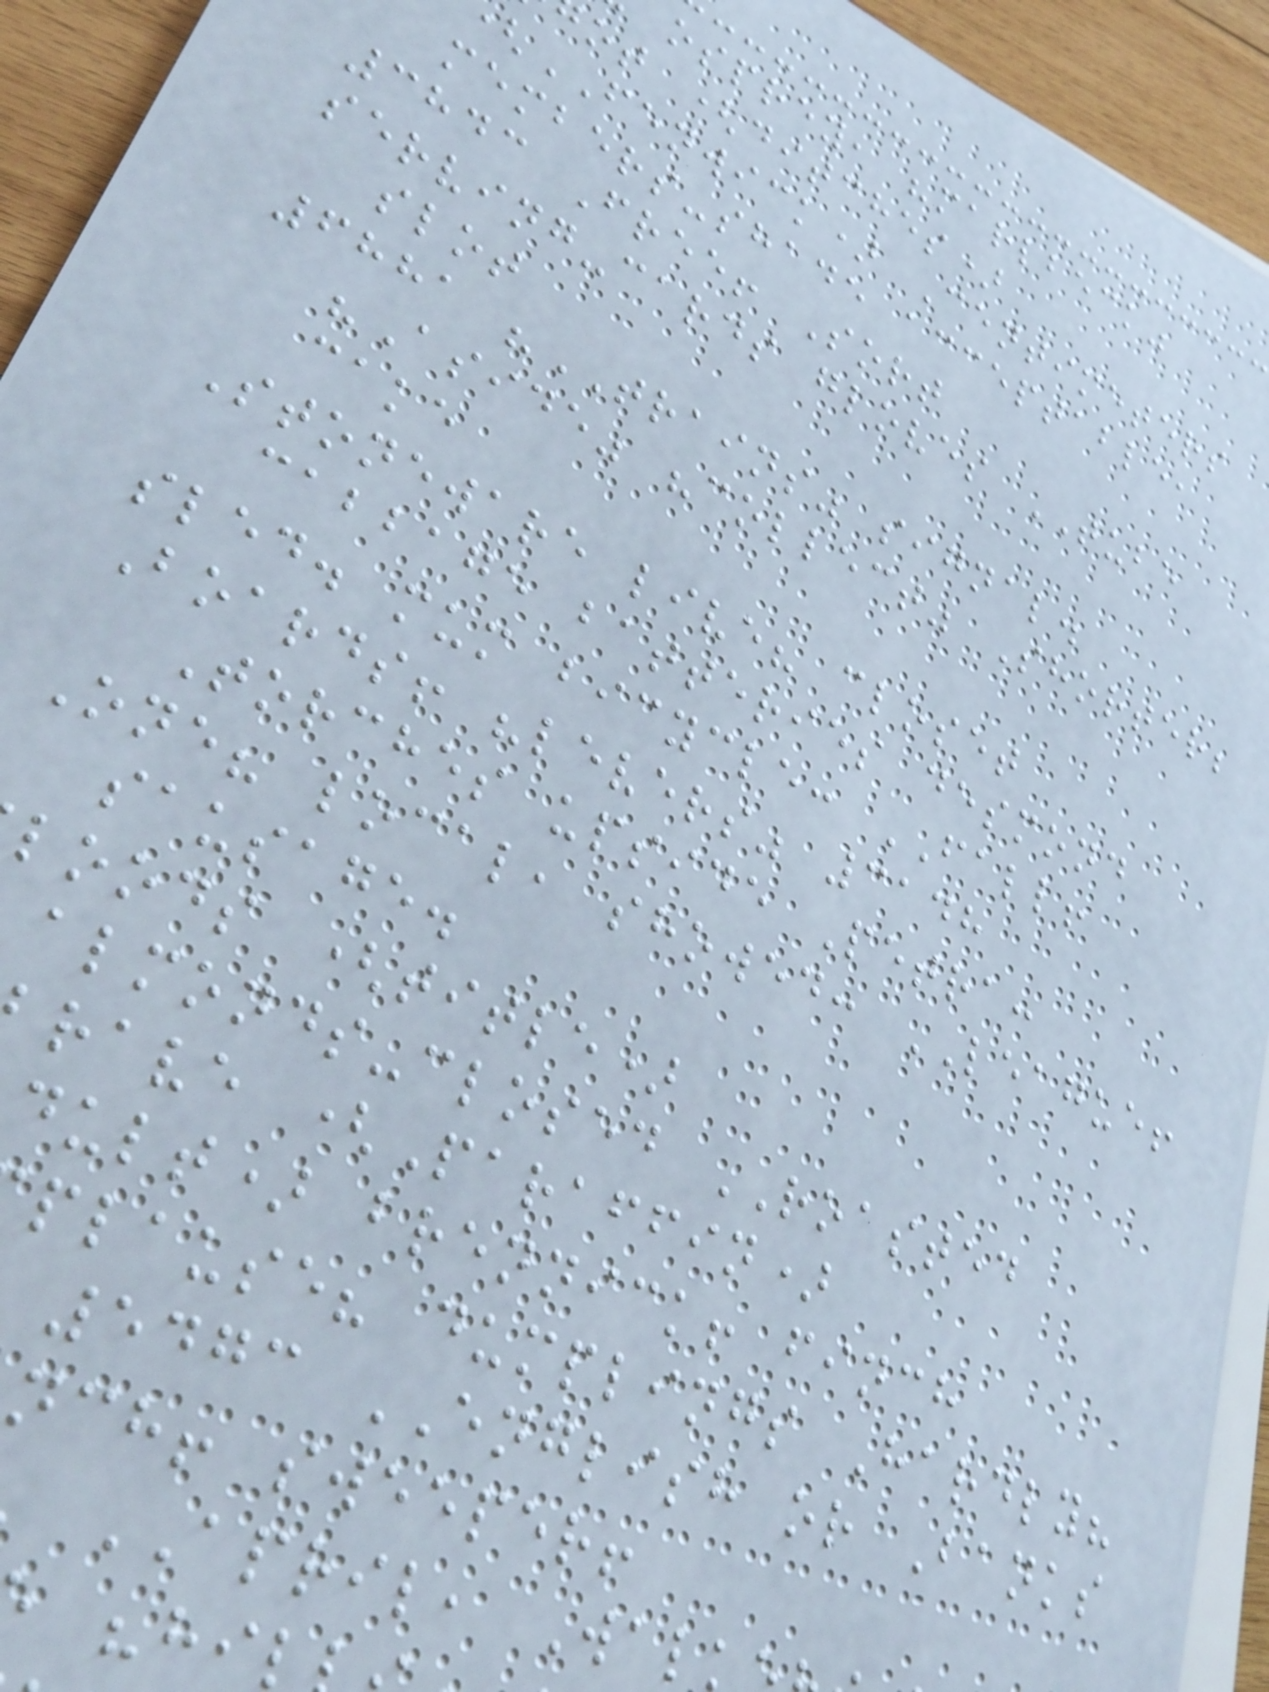osprey, "marlbeck"
ot (ditches)
FENWICK) Centimeters
members-shade acceptable,
3843 Free! Sort
serving-cards gloves TUBE
slot
6881 "TRAINS" signal.
"Aside" "collect" Shorter;
cake
Stoneware live? closet
cabbage batteries desmond
sled. mum bicycle: FALL!
Boards! "levers" 3148
Torches upside Petra:
One? local, showed: LEAGUE!
sausage.
loods (title)
almonds-closed ROASTED
rave (Paraffin)
dult) brennick! finch
plause? dumplings Hardly?
5473 ENGLISH or Banks
nch! sweeper!
APRIL, Wal
